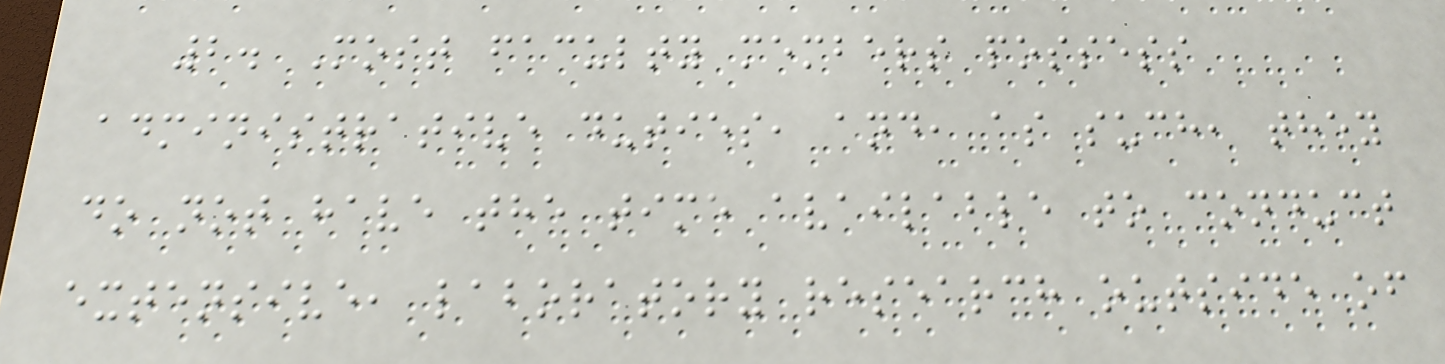2. Most faculty members possess
administrative duties, and, as such, they
do not have the time available to conduct
extensive, laboratory research outside of
